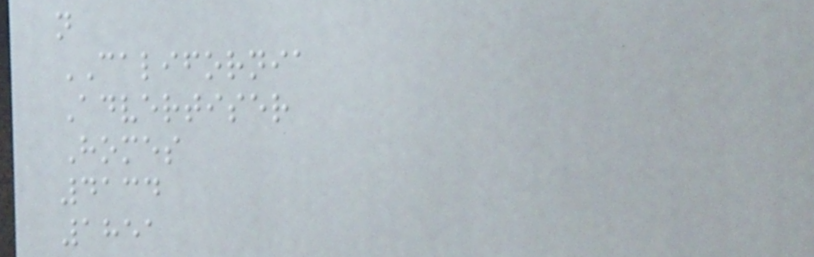n
CALIFORNIA
Advertiser
Homes
4134
1851
